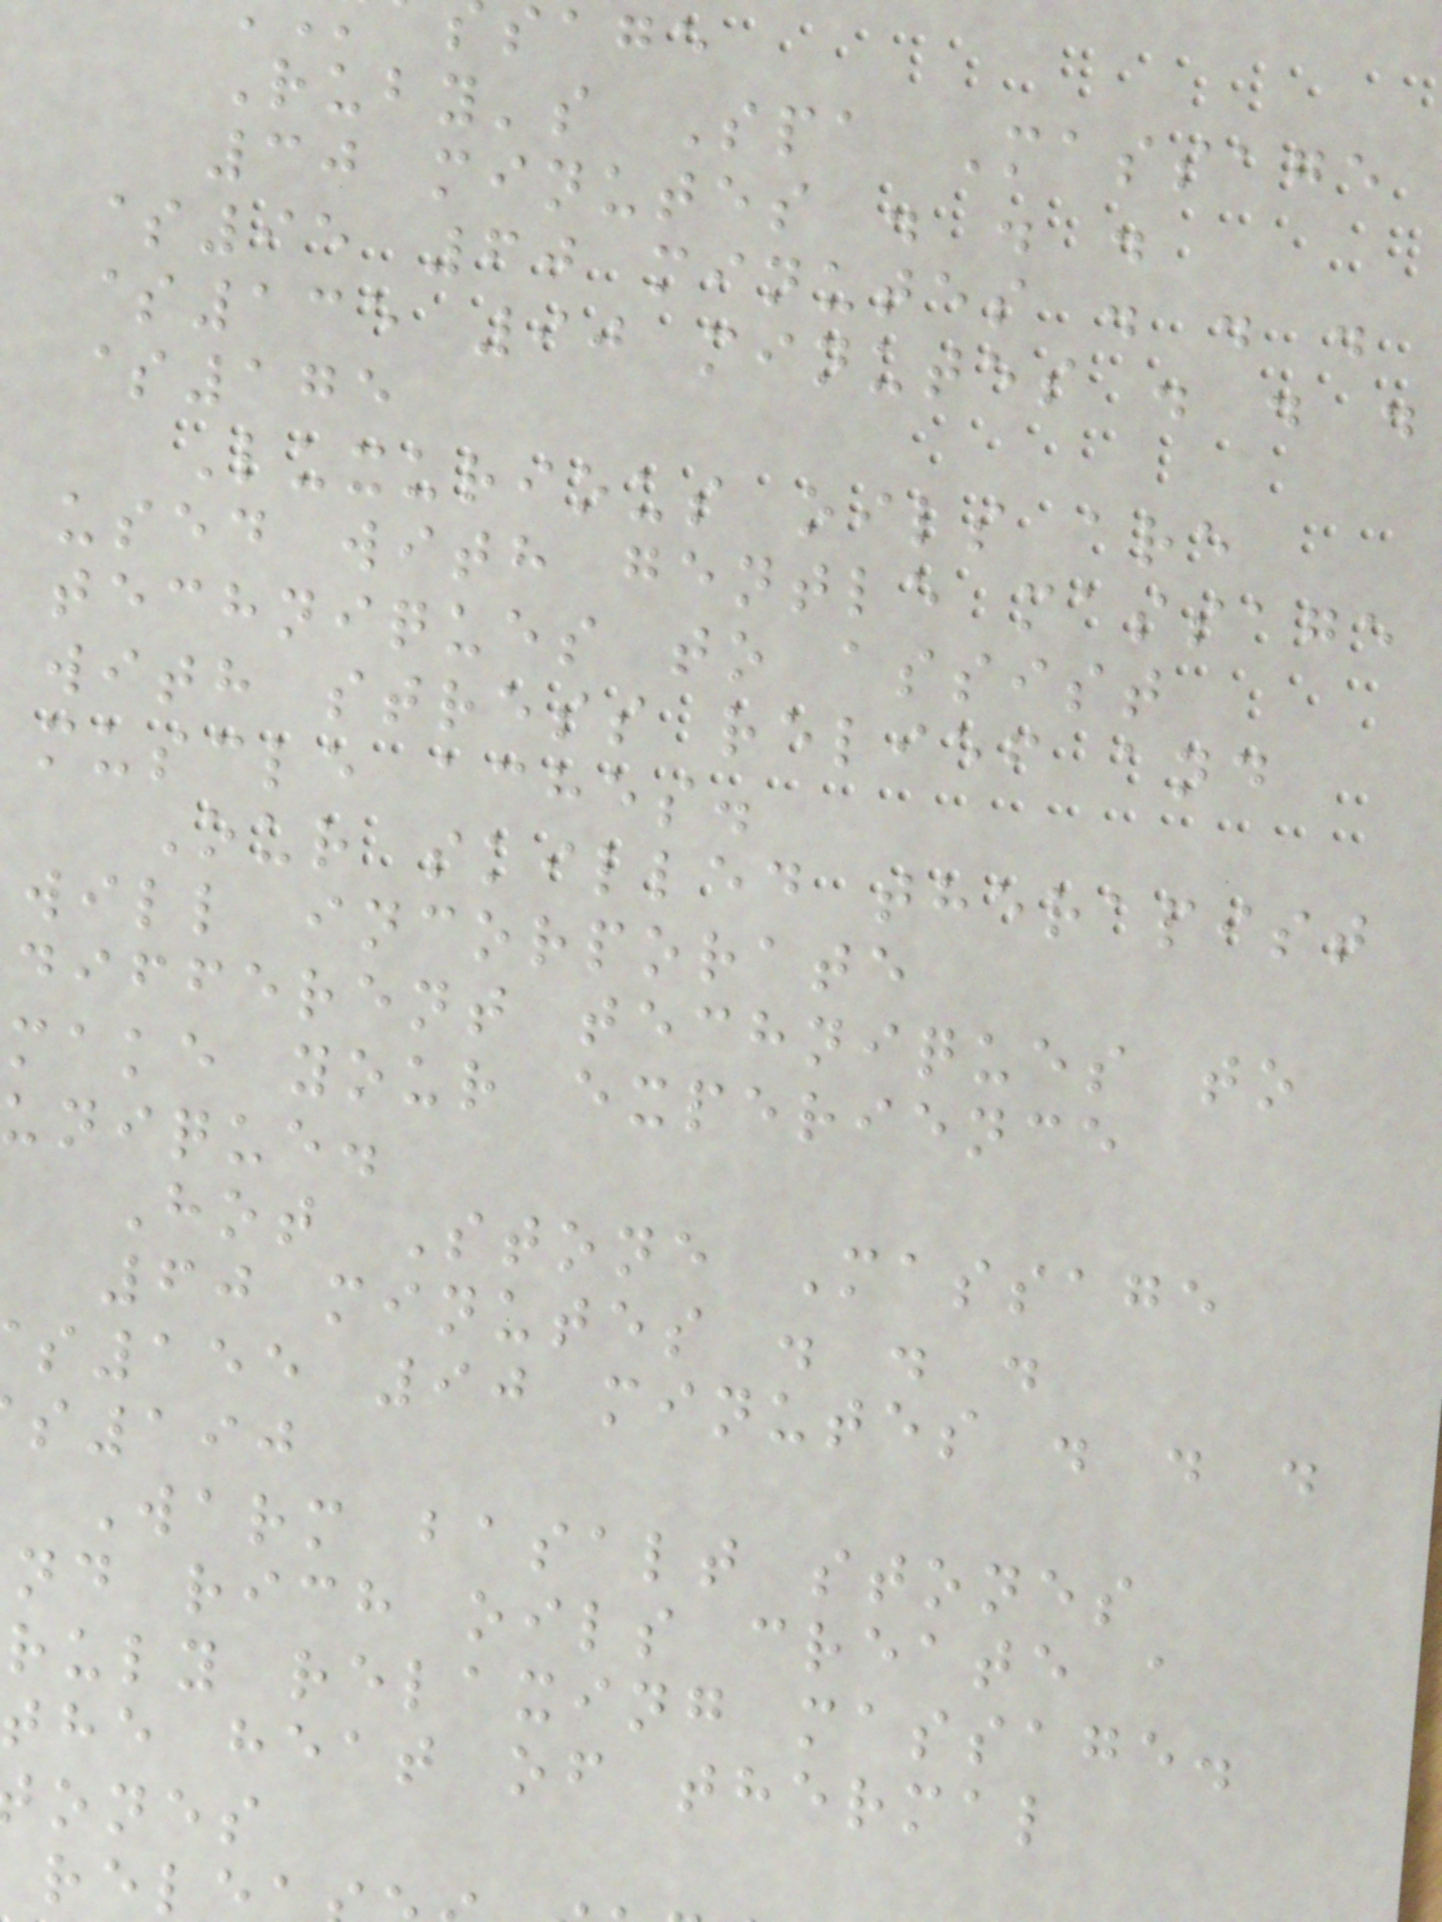sage
Ruby's Spa Massage
30 minutes . . .
$95 60 minutes . . .
$135 90 minutes . . .
$175
Luxurious oils are
used with gentle massage
techniques to assist
with stress relief and
muscle aches.
Our skilled therapist
will incorporate
different techniques to
make your experience
unique.
Hot Stone Massage
60 minutes . . .
155 90 minutes . . .
190
Warm basalt stones
nd rich oils create a
ruly relaxing massage.
the heat of thermal
ones
